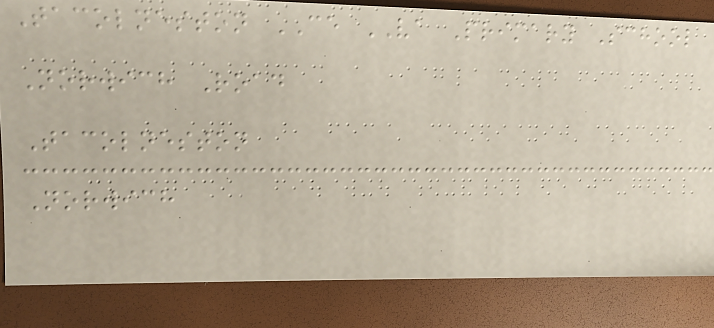Tacolneston CE VA Primary School
Norwich Road
Tacolneston
Norwich
